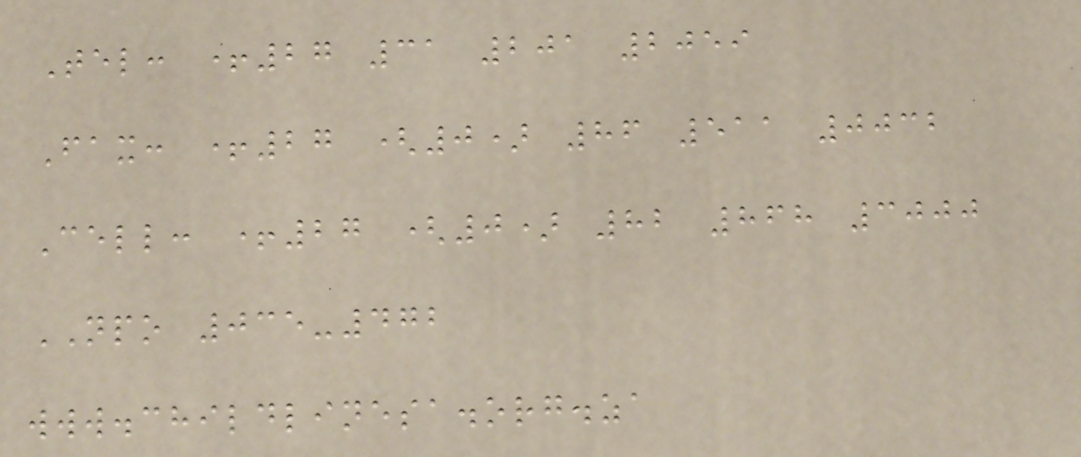Tel: +27 31 201 2059
Fax: +27 (0) 86 511 0032
Cell: +27 (0) 82 868 3000
NPO 035-472
www.childlinesa.org.za
